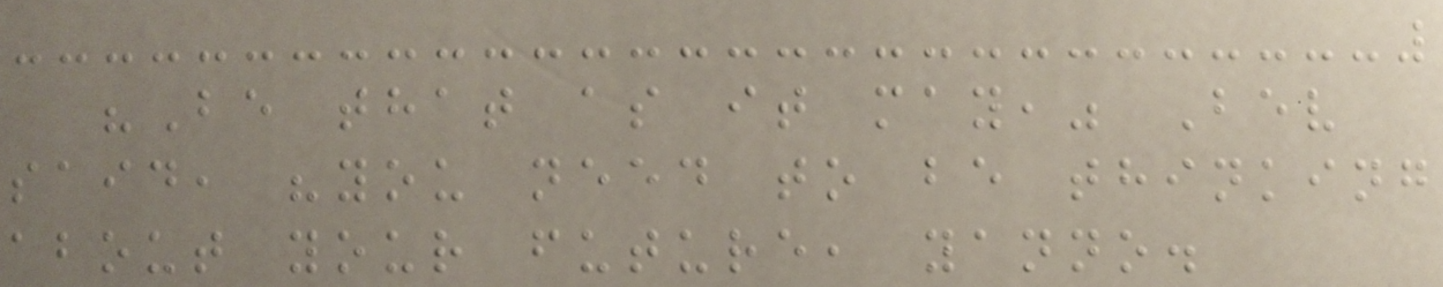"Be that as it may," Bev
said, "you need to be thinking
about your future, yanno.
